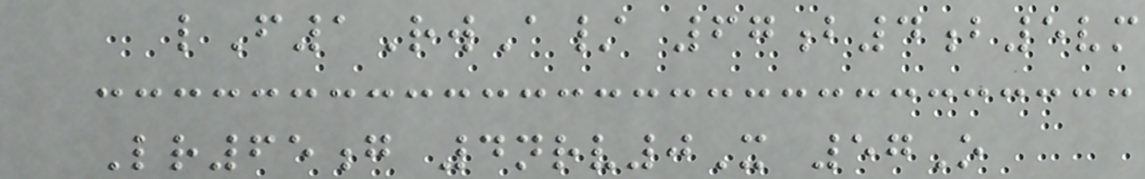lF1RwA/ 67b4b5vm
Lr65g 4nrv0X 57O
